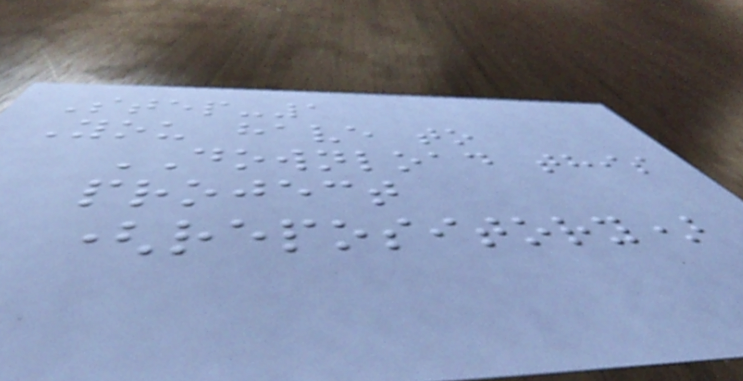Step-1
You have to
DOWNLOAD this
project
(repository)
